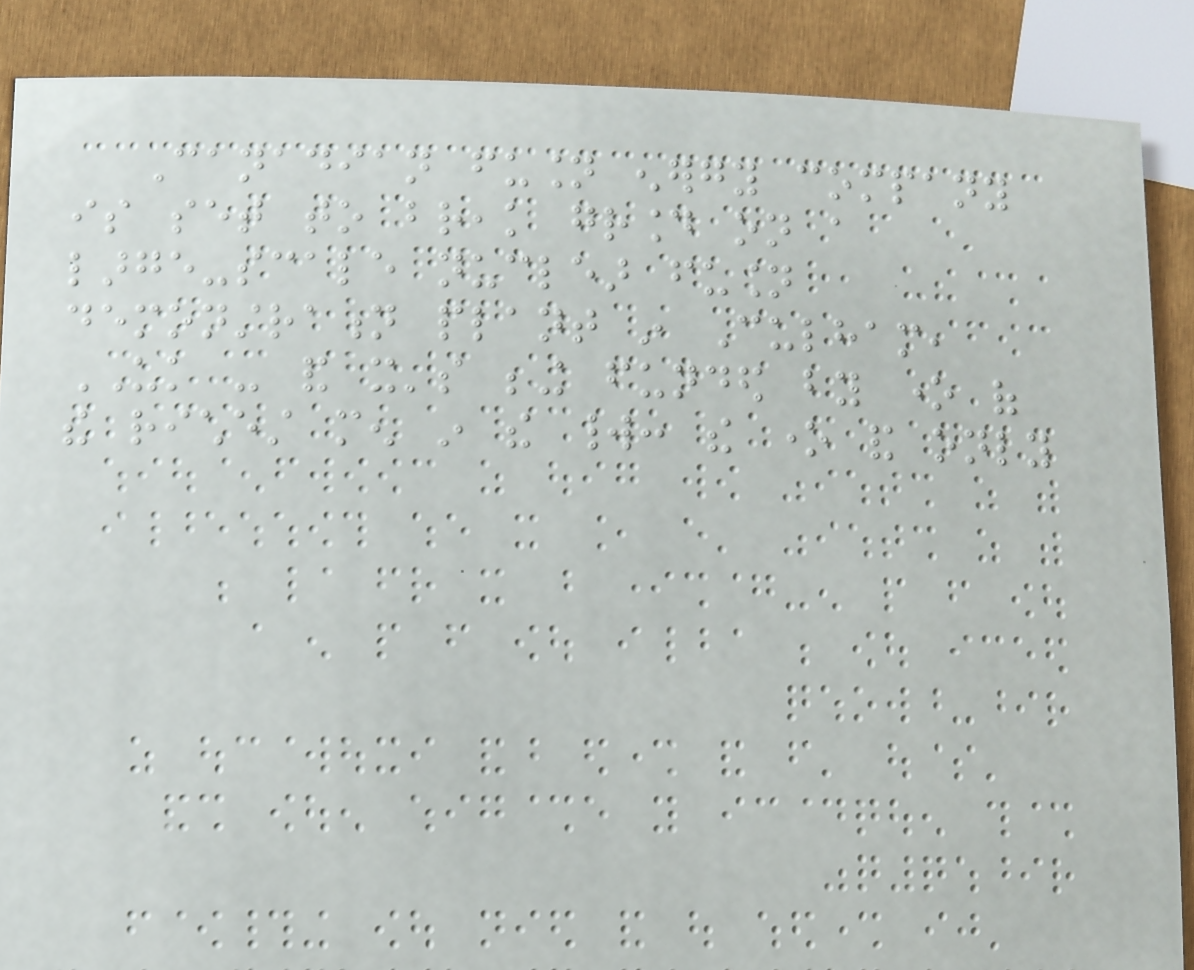Canadian fusion energy company
is set to break ground on a
large-scale nuclear fusion
demonstration plant in Culham,
UK - and it's being funded by one of
the richest men in the world: the one and only
